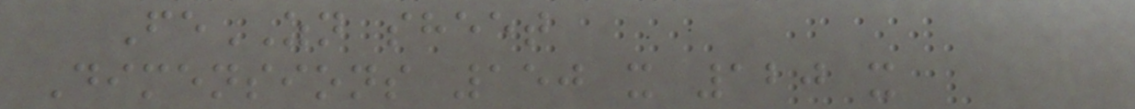FeZN sheet
Dimensions 150 x 120 x
